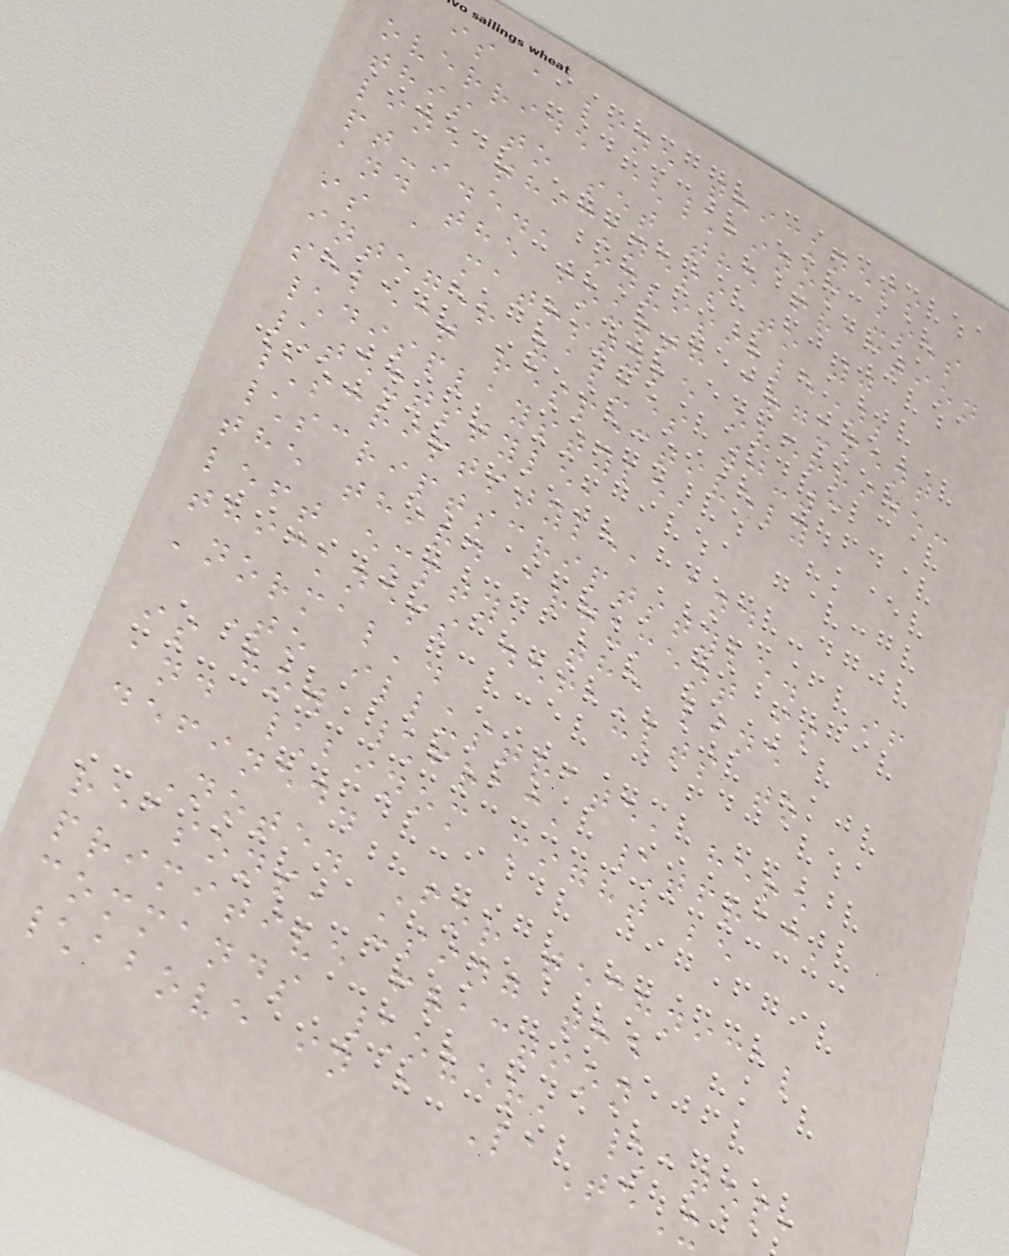is a line thickness
override (\binom uses
this to set the fraction
line thickness to 0
pt-i.e., invisible);
and the fourth argument
is a mathstyle override:
integer values 0-3
select respectively
\displaystyle,
\textstyle,
\scriptstyle, and
\scriptscriptstyle. If
the third argument is
left empty, the line
thickness defaults to
'normal'.
To illustrate, here
is how \frac, \tfrac,
and \binom might be
defined.
Note. For technical
reasons, using the
primitive fraction
commands \over, \atop,
\above in a LaTeX
